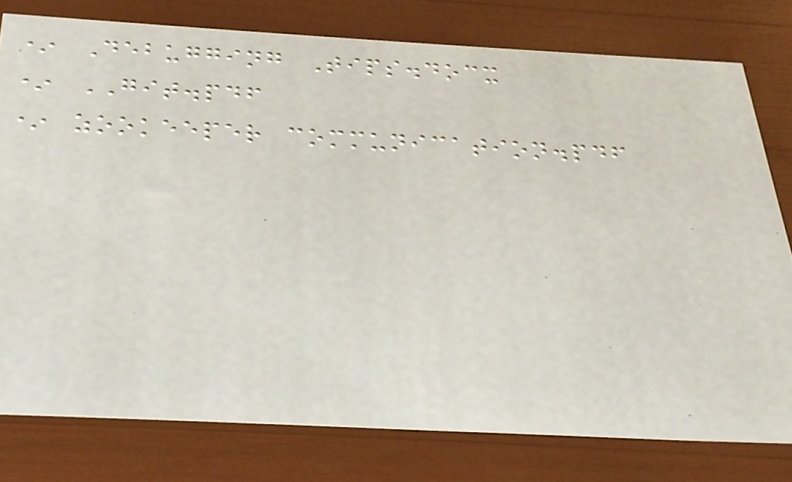* Debugging Tips.docx
* GIT.pdf
* zookeeper communication.pdf
